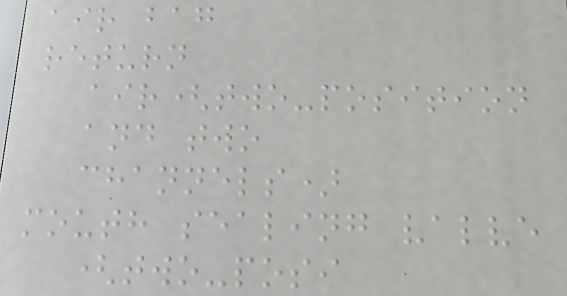air bag
return
air(two-position
and two
channels)
mouth sealing valve
(two-posi
